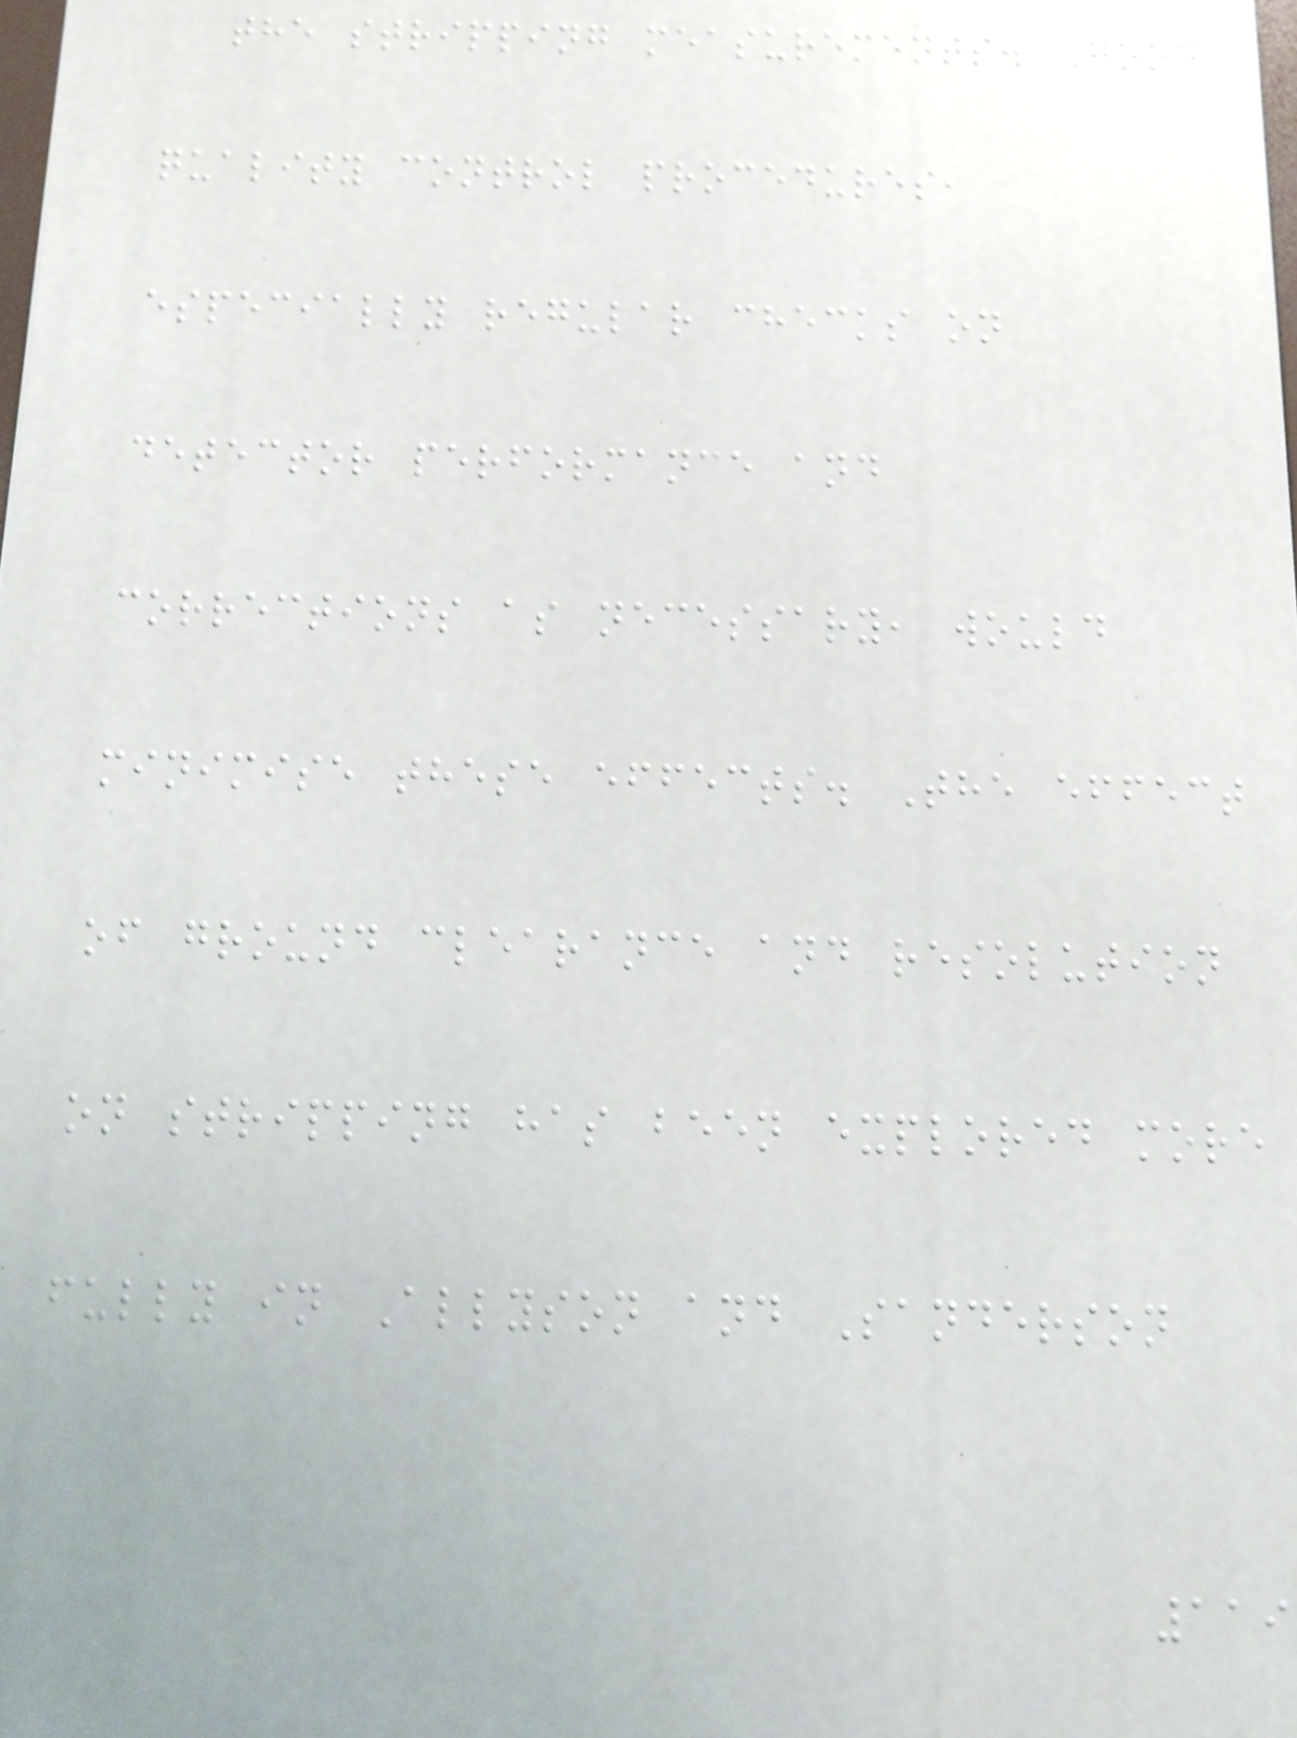the stripping measurements. Good
quality control procedures,
especially regular checks on
detector performance and
corrections as necessary, would
minimise these effects. The effect
of ground clearance and resolution
on stripping has been explored more
fully in Allyson and Sanderson
119
